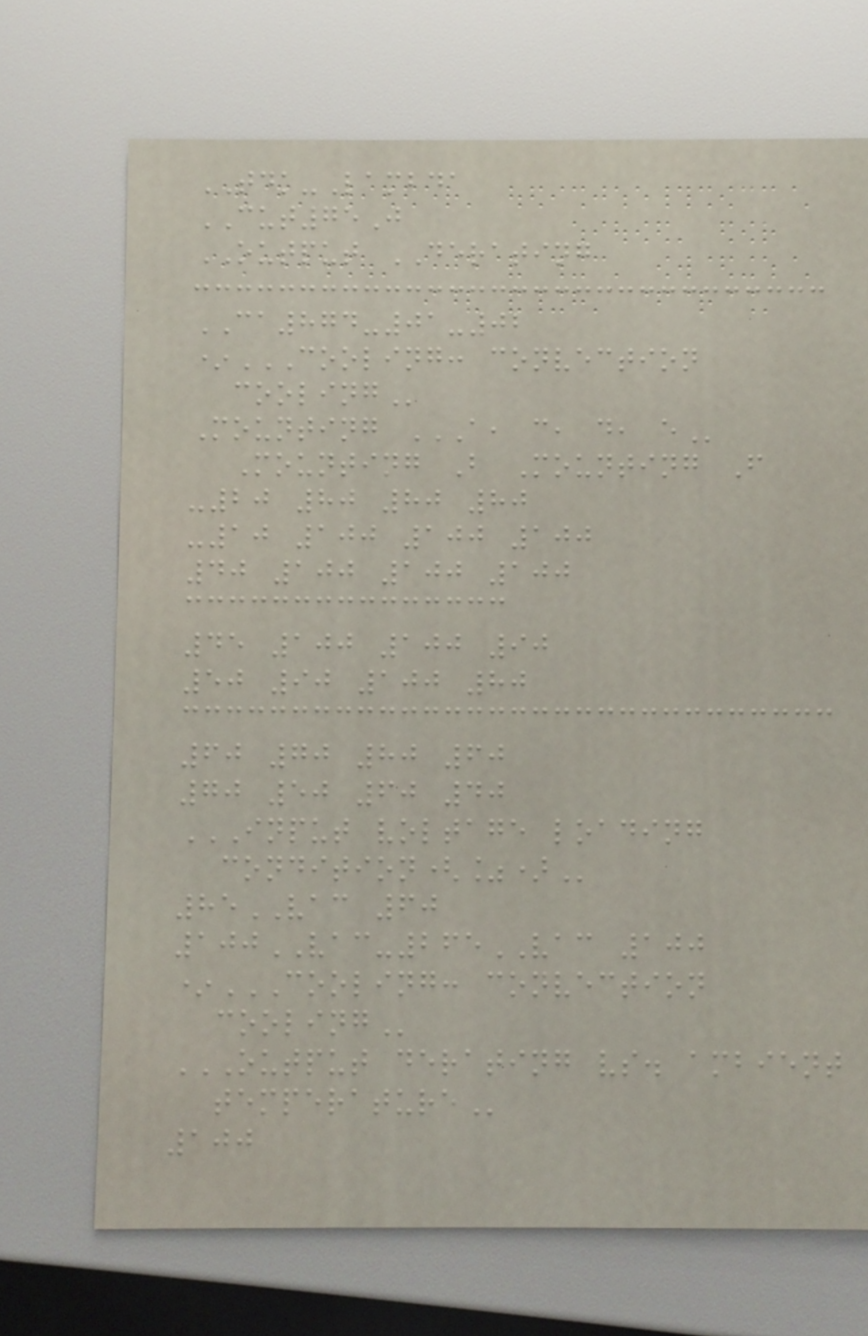TDK-Lambda
CUT75J
OUTPUT DERATING
CA874-01-02
*COOLING: CONVECTION
COOLING
Mounting A, C, D, E
Mounting B Mounting F
-20 80 80 80
-10 100 100 100
40 100 100 100
45 100 100 90
50 90 100 80
60 70 80 60
70 50 60 40
INPUT VOLTAGE LOADING
CONDITION(%)
85VAC 60
100VAC-265VAC 100
*COOLING: CONVECTION
COOLING
OUTPUT DERATING VS. AMBIENT
TEMPERATURE
100
